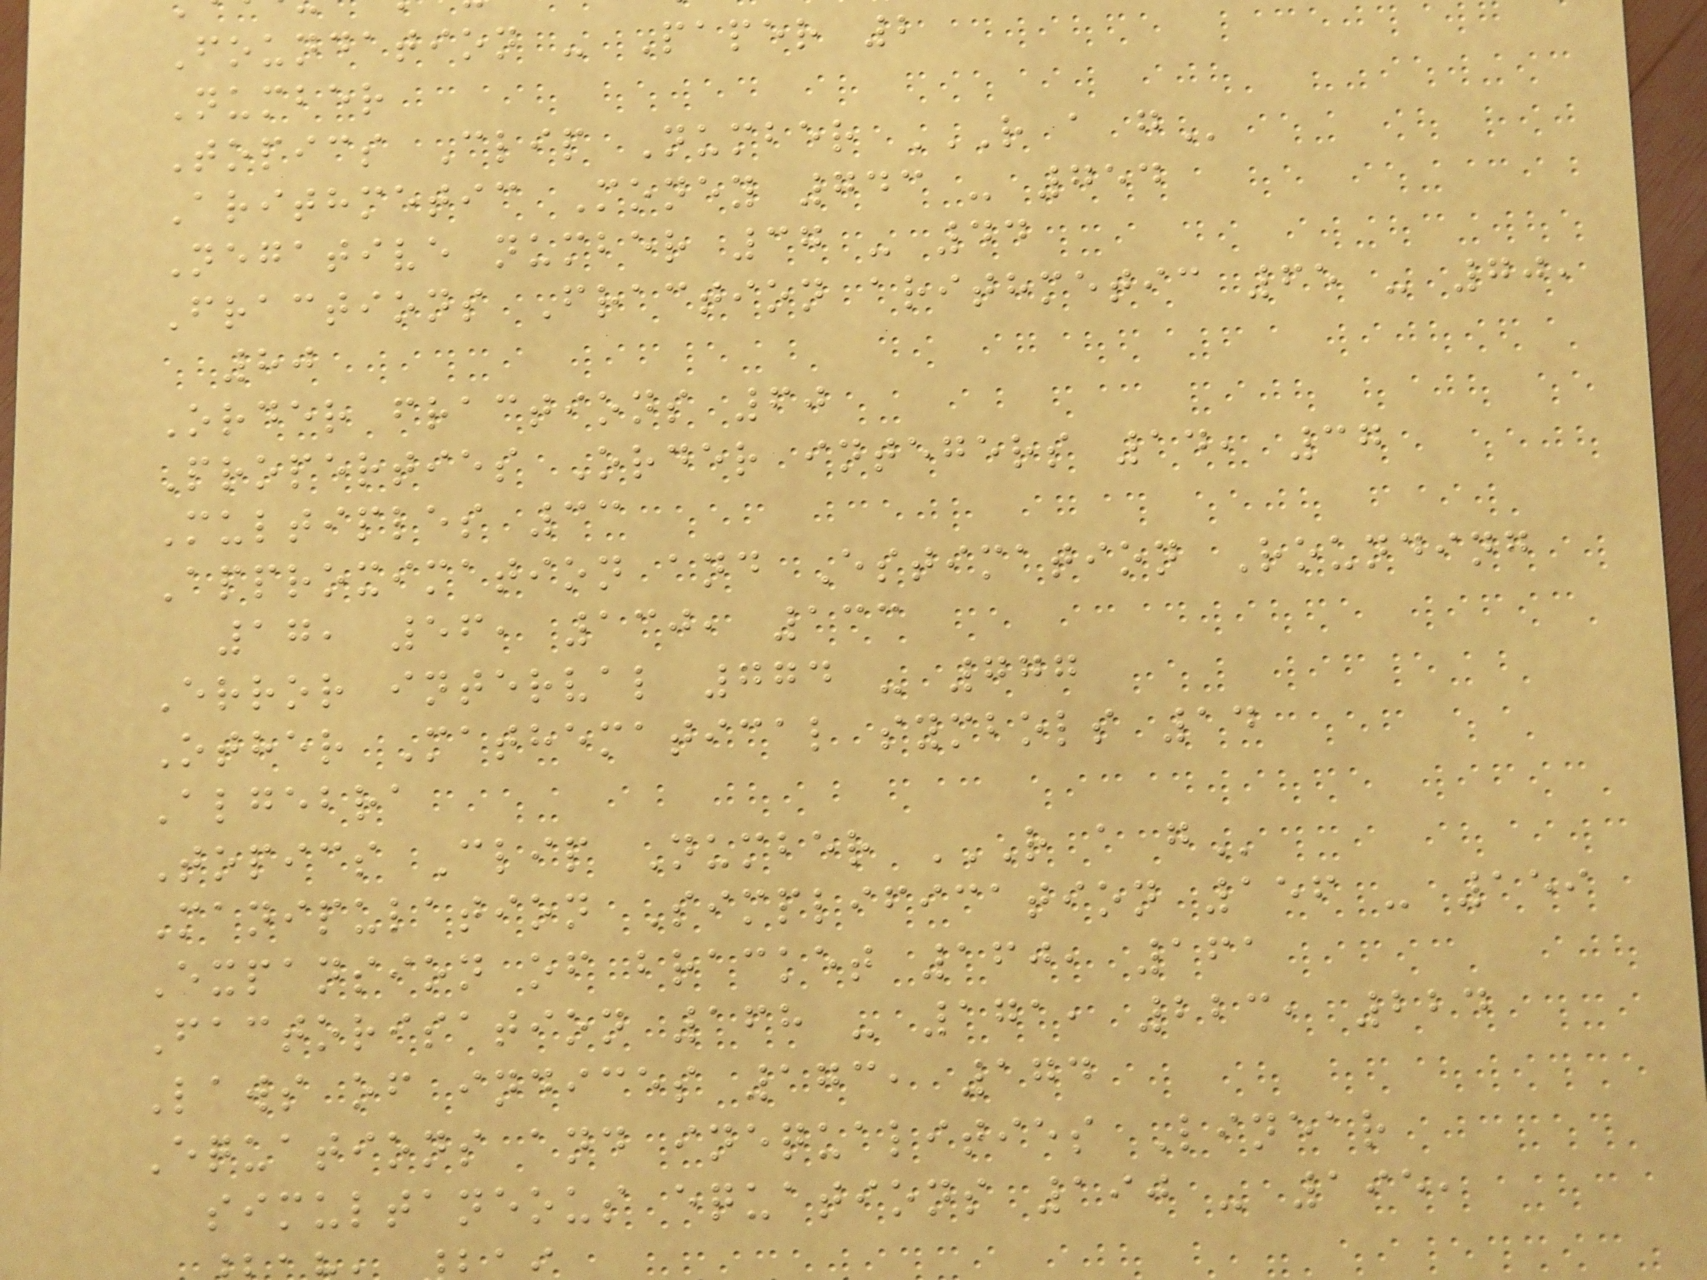Foundation - Paper 2
Number
Topics Clip Number R A G
Arithmetic Money 743 - 754
Negative number 37 - 44
Fractions Fraction arithmetic 65 - 70,
80
Order fractions 60
Properties Order integers 14, 37
Multiples 33
Approximation and Estimation Rounding
17, 56, 130, 133
Error interval 774 - 777
Other Mathematical symbols 14
Algebra
Topics Clip Number R A G
Manipulation Simplification 156 - 159
Expansion of bracket 160, 161
Factorisation 168 - 171, 223, 224
Laws of indices 173, 174
Equations and inequalities Linear
simultaneous equations 190 - 195,
